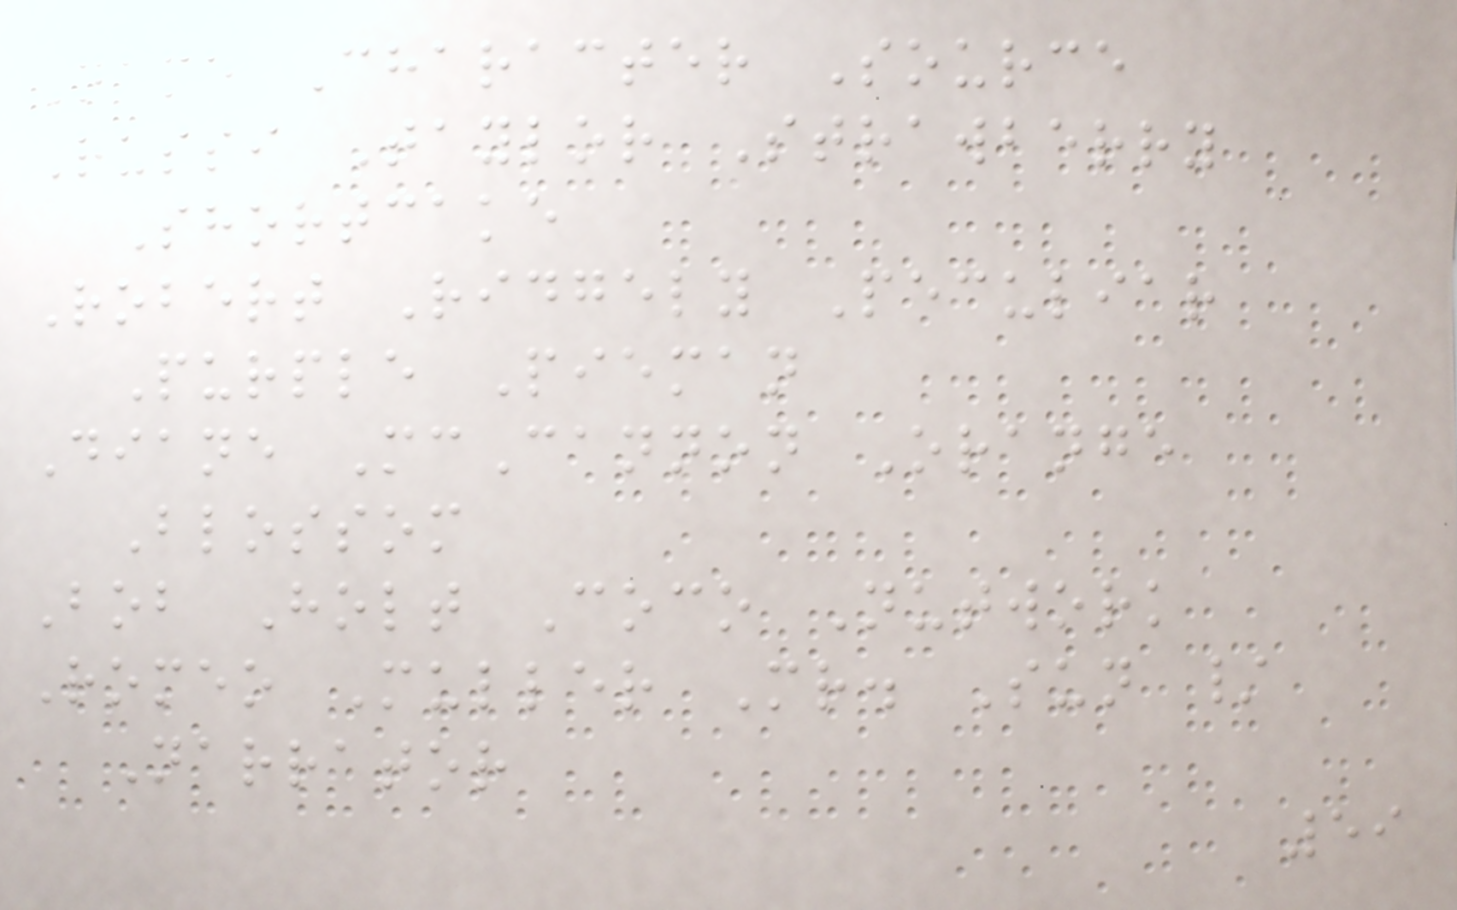Name Character Source
Russi Taylor Strawberry
Shortcake
Robert Ridgely Peculiar
Purple Pieman
Diane McCannon Orange
Blossom
Bob Holt Coco Nutwork
Romeo Muller Mr. Sun /
Narrator
59
